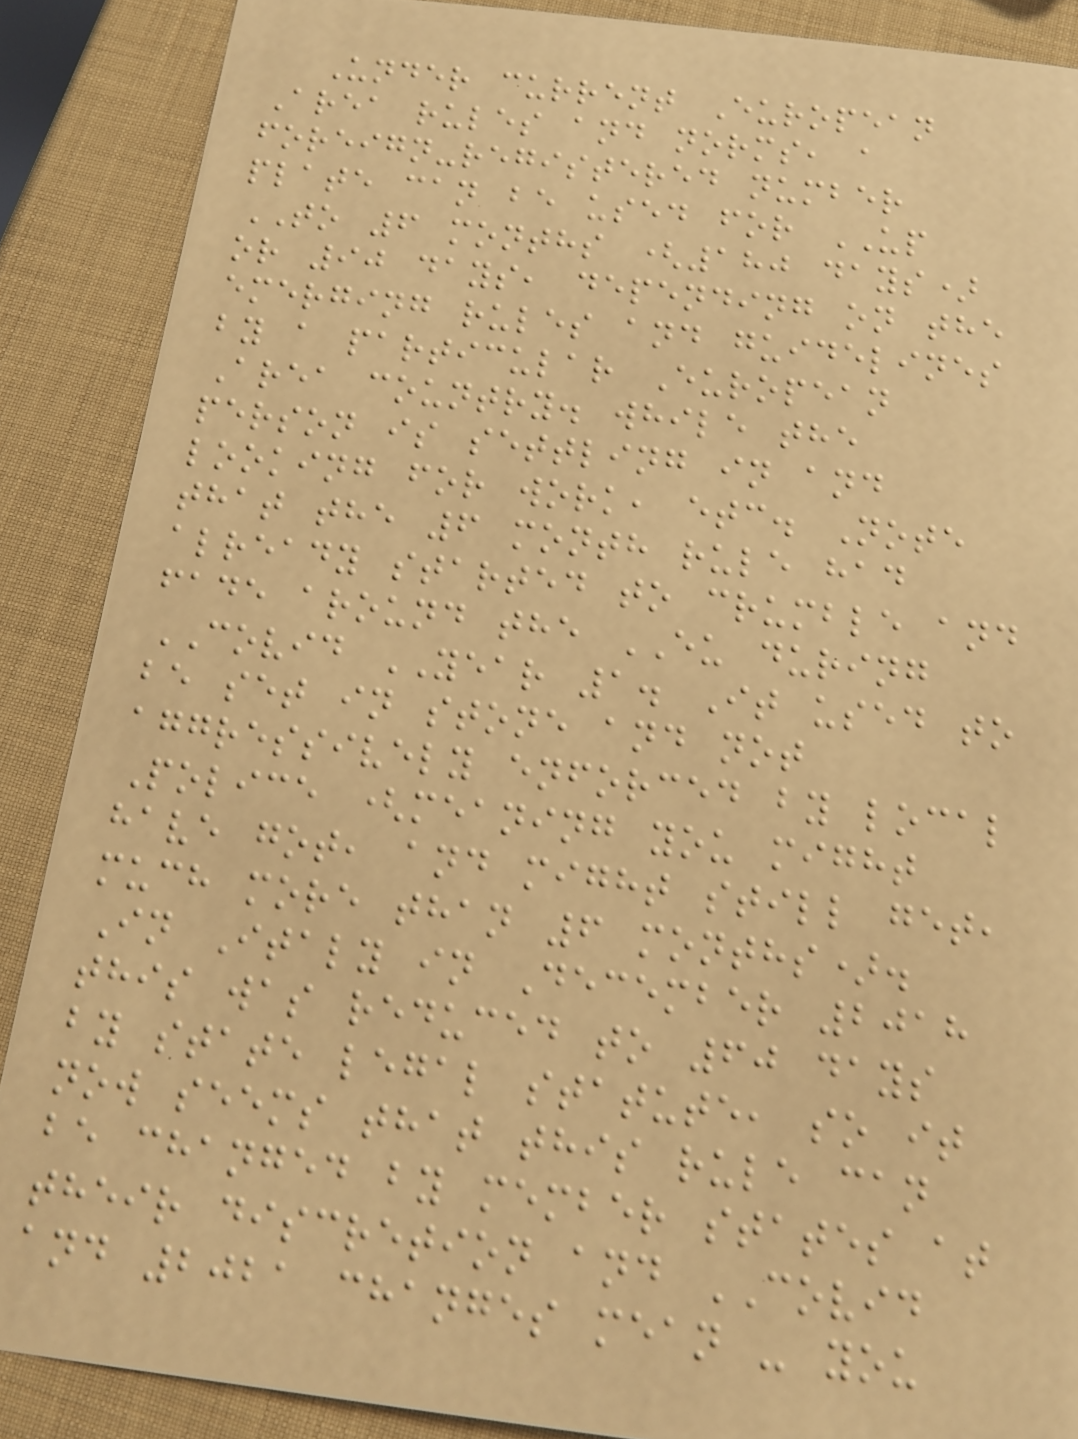Under current European
Area rules and norms, a
foreign-registered number
plate can be used for UP
TO 6 months (180 days)
or 90 days, depending on the
emerging rules and guidelines
by a particular European
Area country. while the
person is settling in and
looking for work, etc. Note
that the 6 month rule had
already started to crumble and
fade around the EU during
COVID YEAR 1. It used to
be set in stone and not
aggressively enforced by local
Police (meaning you might
have got, and might still get,
much more than 6 months).
In Italy in December 2018
this was reduced to 60 days
by state legal statute, so it
now seems that this rule can
be changed by member states at
their discretion and COVID
and 2021 changes mean - you
